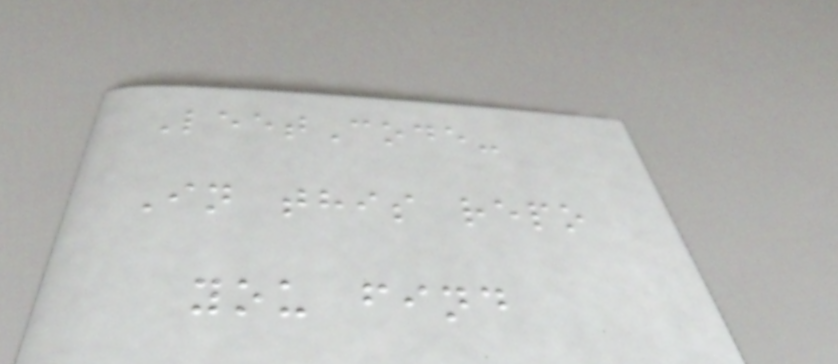LeetCode-
In this repo
you find
